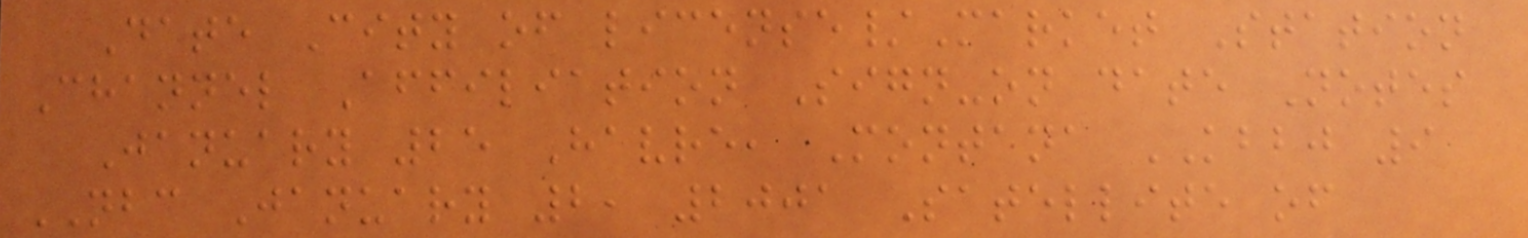Date City of license/Market Station
Channel Affiliation Sign-on date Notes
January 25 Havre, Montana KBBJ 9
NBC January 2, 2001 Satellite of
